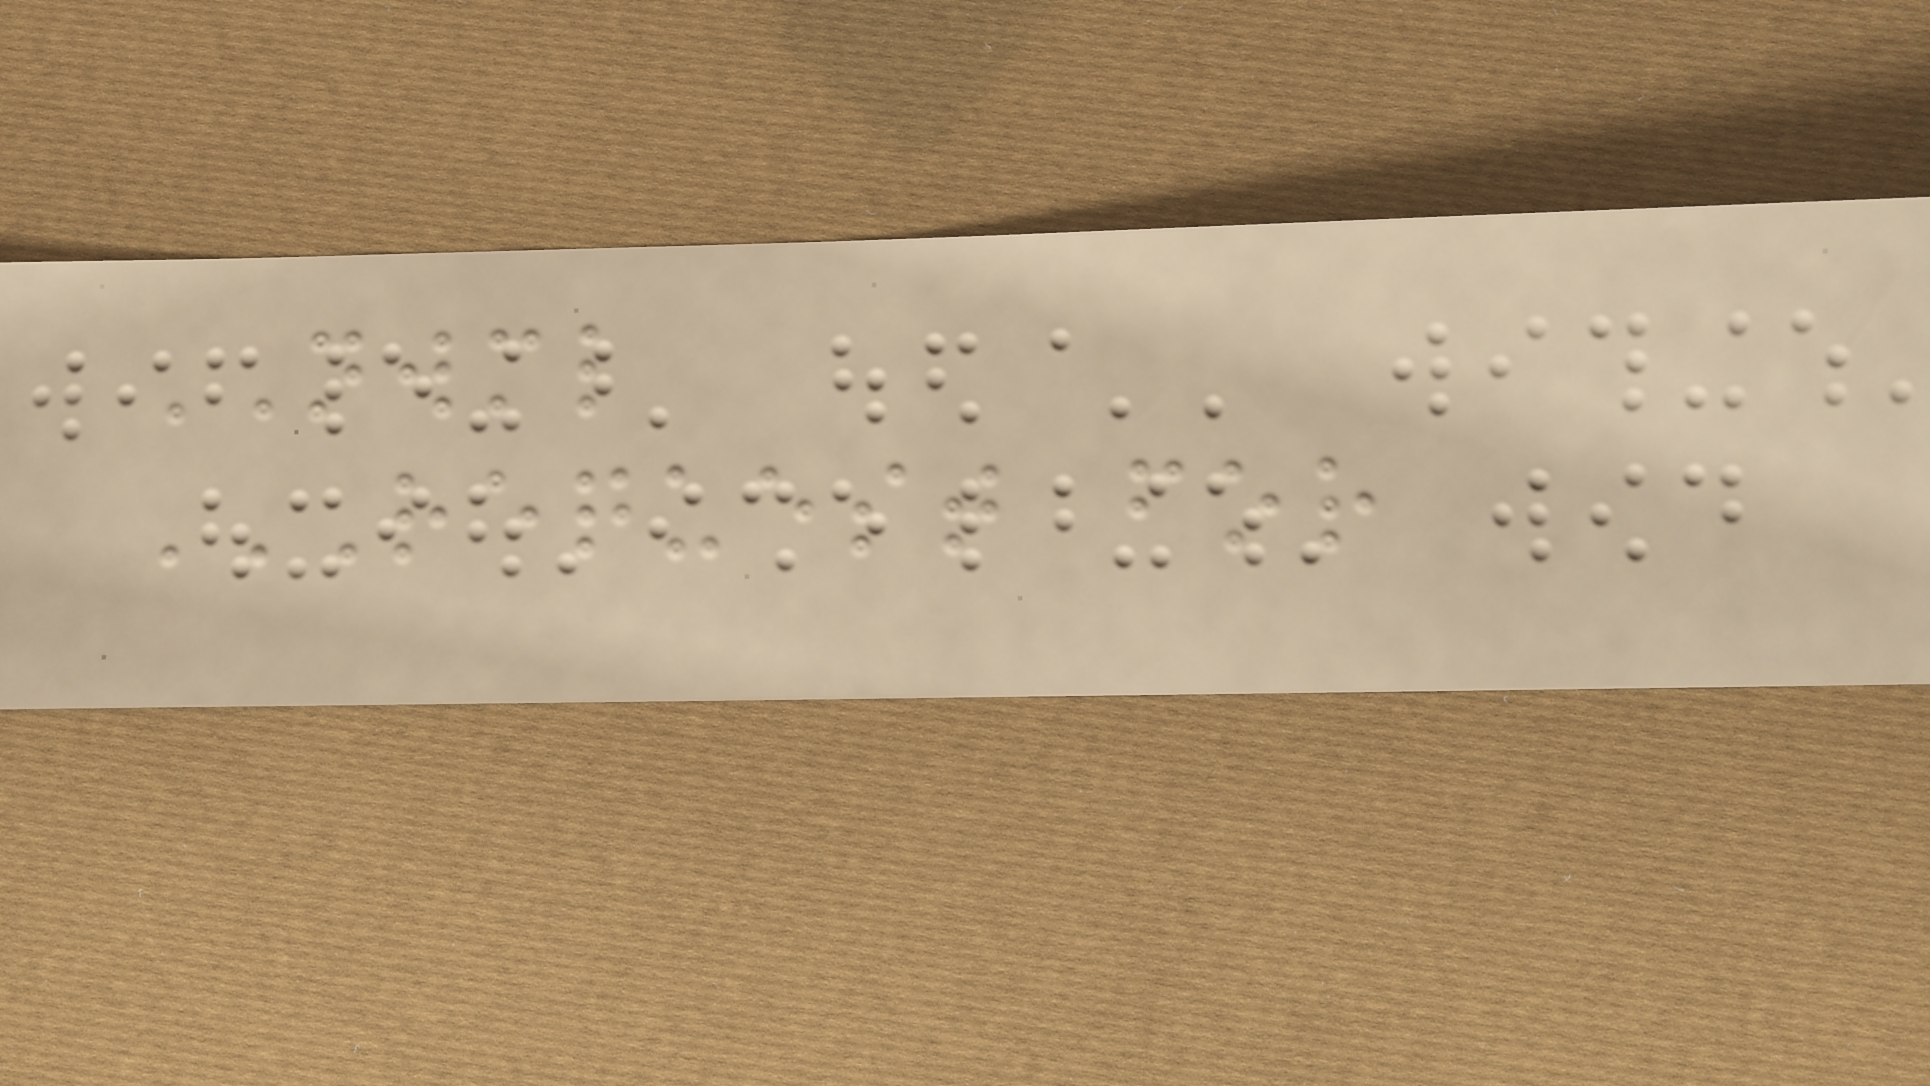NWML
REQUEST FOR
